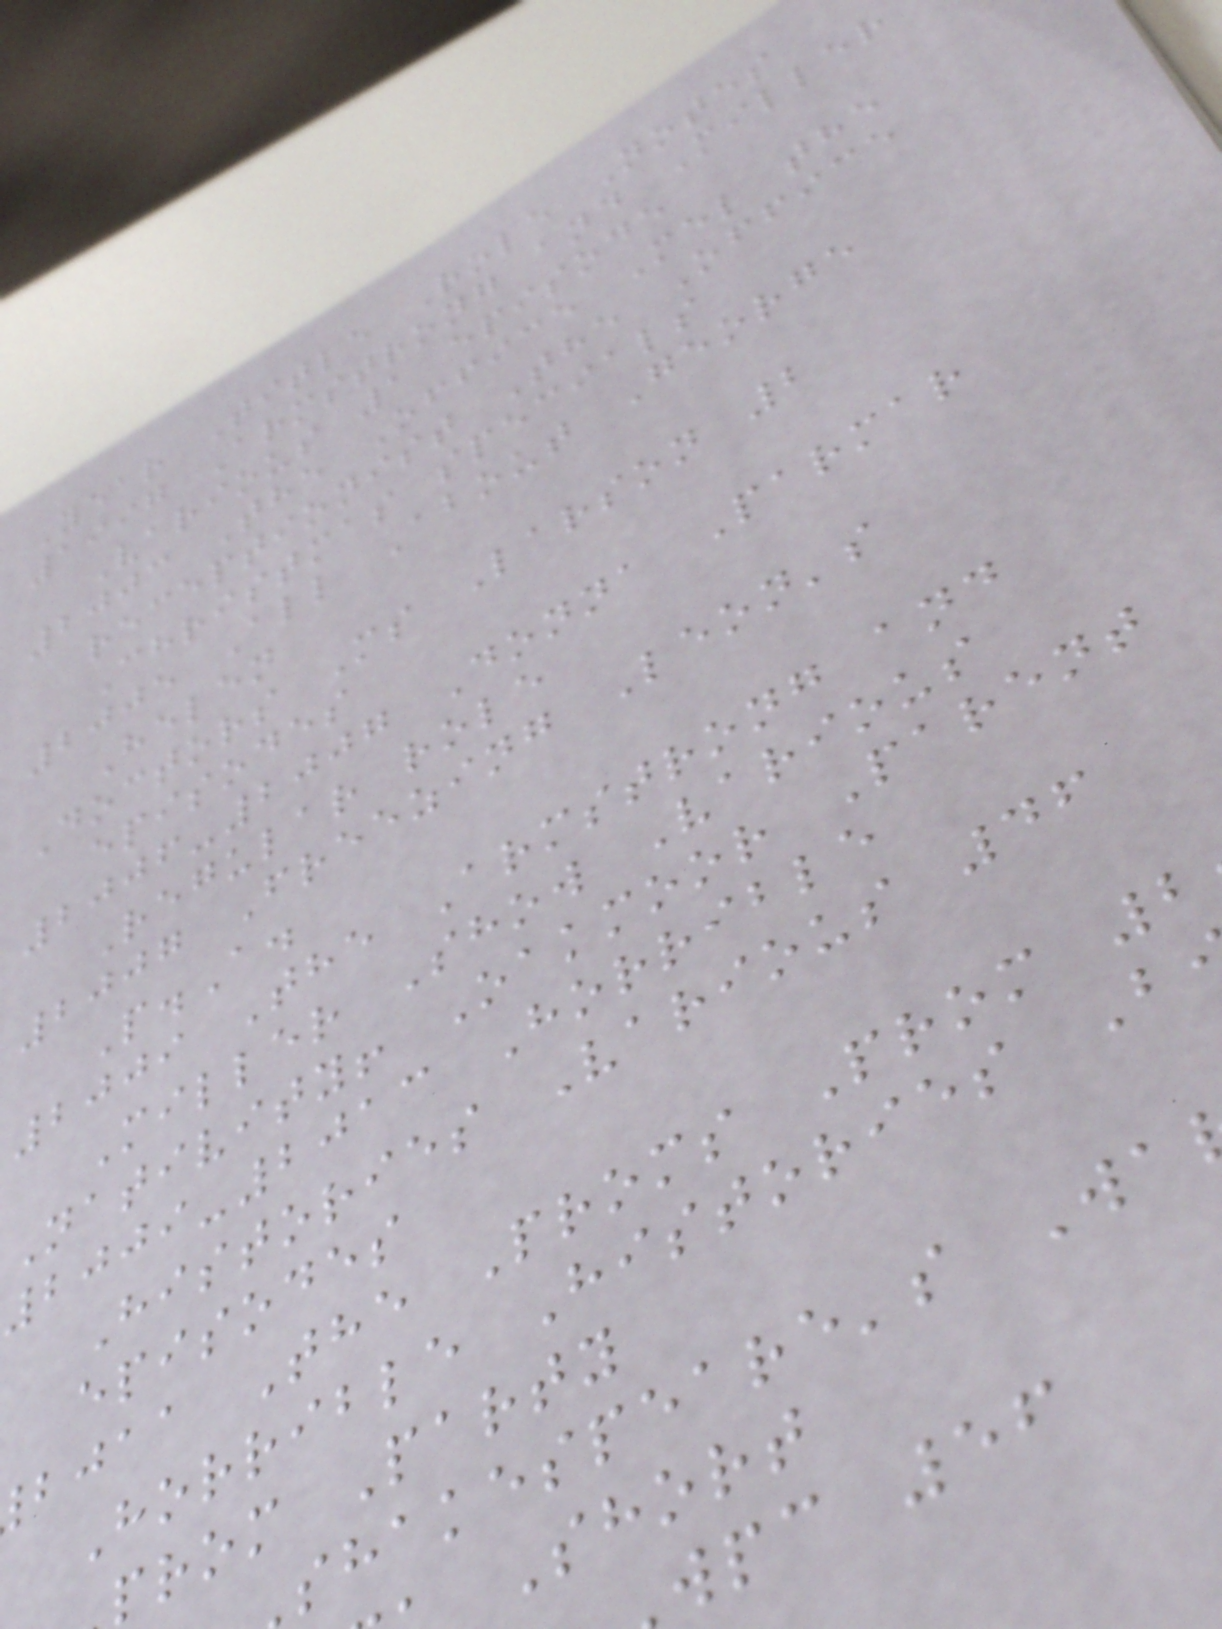Year Title Role Notes
1997 Armstrong and Miller
Various 1 episode
2003 The Office Mel the
receptionist The Office
Christmas specials
2005 All About George
Helen
Doctors Ms Larson 2
episodes
2006-2007 Donna Parmar
Regular role
2007 Freezing Leon's
P.A.
2009 The Armstrong and
Miller Show Various
Nativity! Oakmoor Parent
2009-2013 Horrible
Histories Various 46
episodes
bjaa The Proms Prom 2
Horrible Histories B
prom Party
shakespeare's Wa
Short
wpc 56
